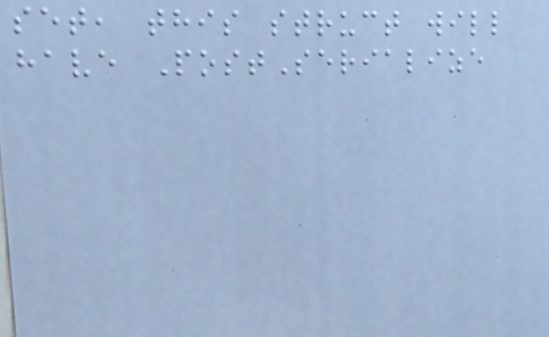set, this struct will
have PostSerialize
